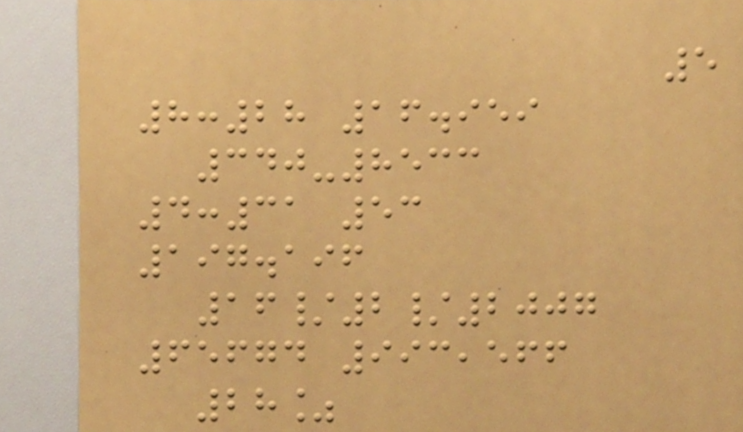5
8:28 16.959
340-8533
4:31 53
197.196
16/2/2007
65674 993,566
28%
